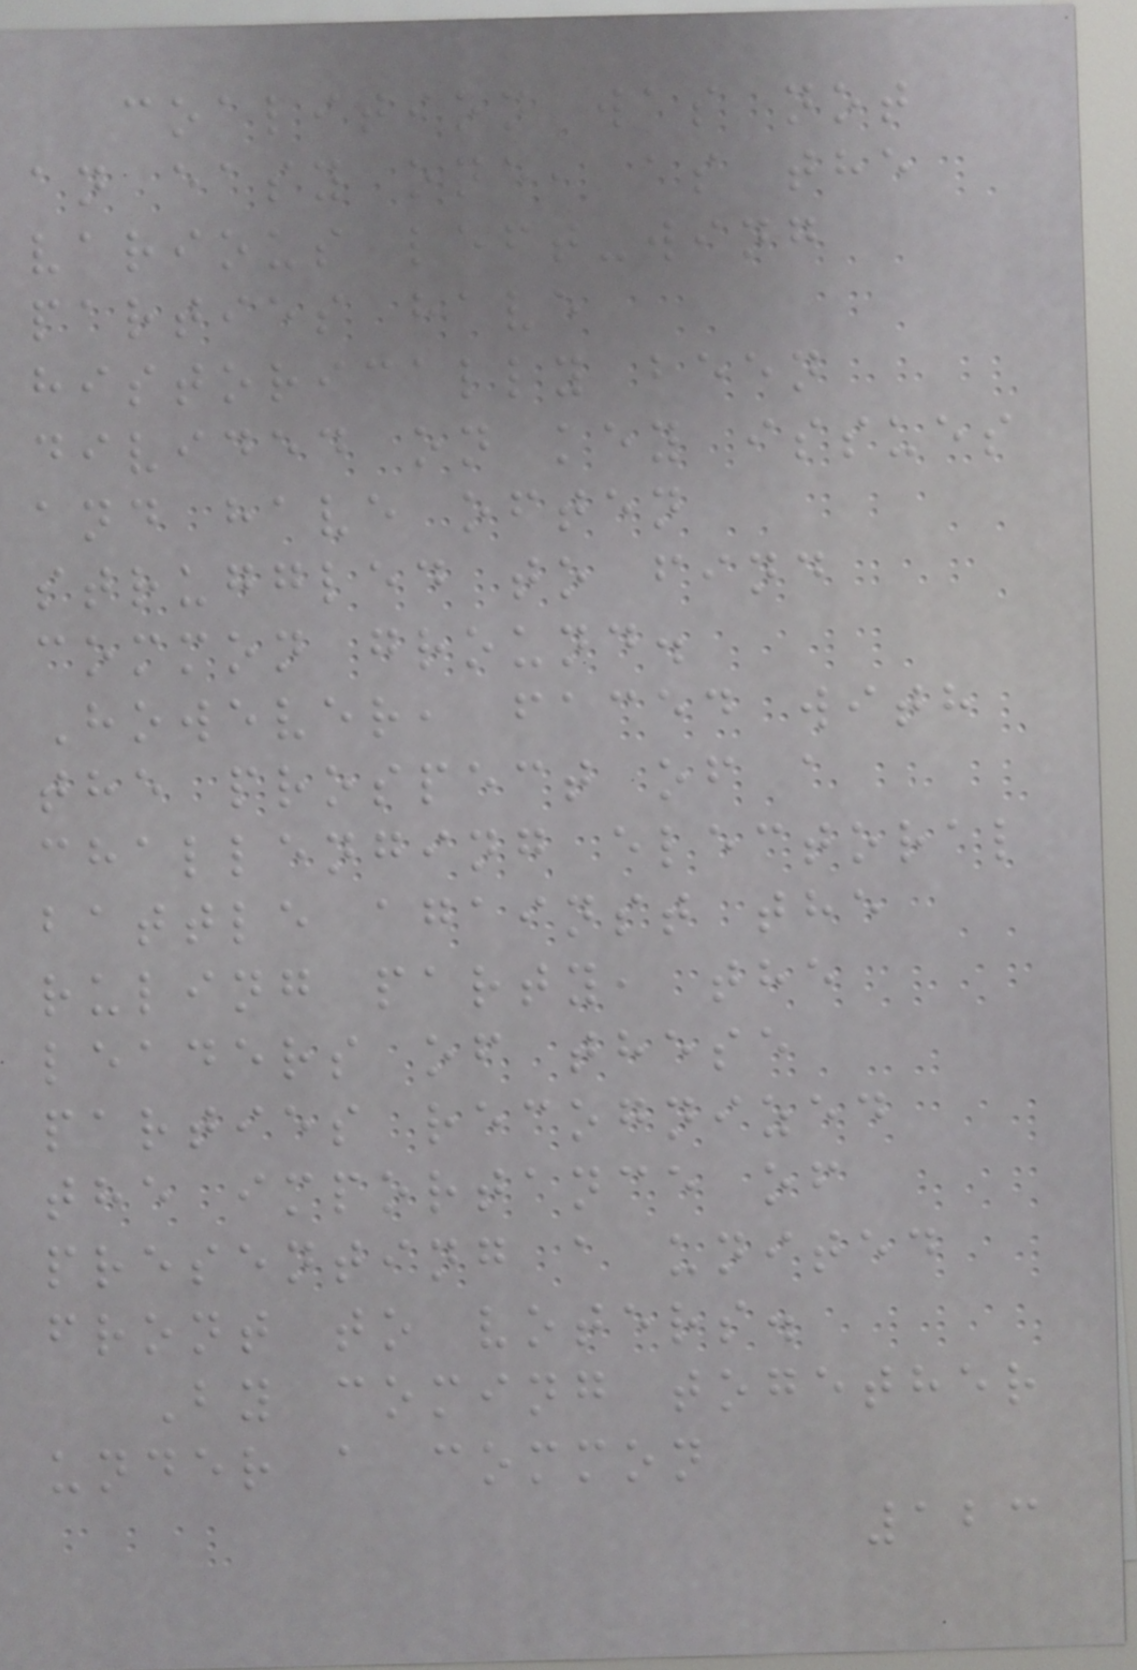coalition was not
an easy one, as the
various left-wing
parties have
historically been
divided on key issues
and have often
struggled to find
common ground.
However, faced with
the prospect of a
challenging electoral
battle against the
ruling party, the
leaders of these
parties recognized
the importance of
presenting a united
front to voters.
By coming together
under a common
123
